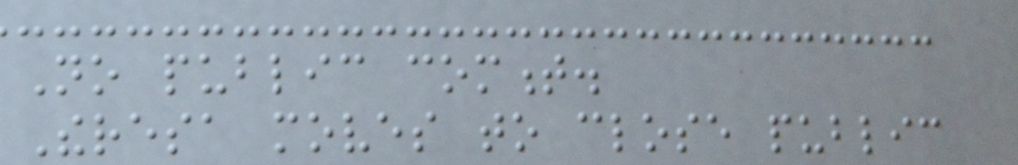No public comment.
Theresa moves to close public
